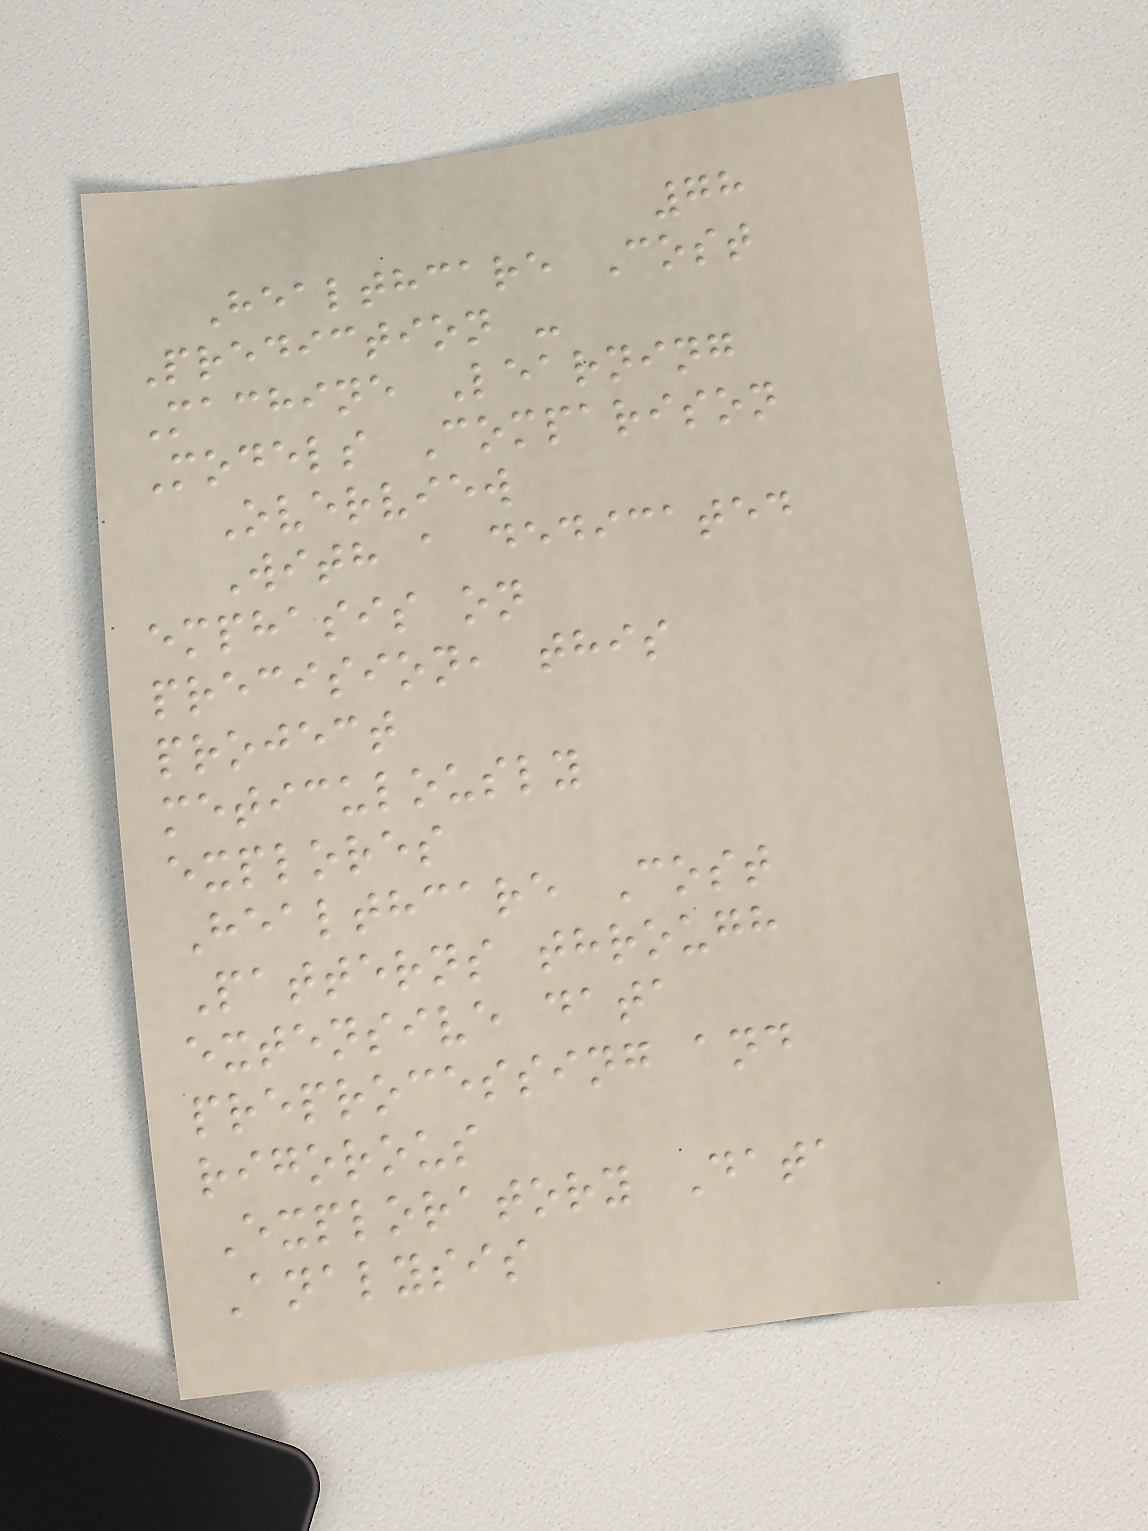78
Healthcare Cost
Prediction -
Machine Learning
Models Comparison
Overview
With a dedicated
emphasis on
precision, this
project
meticulously
explores
Healthcare Cost
Patterns through
extensive data
preprocessing and
rigorous
Exploratory Data
Analysis
